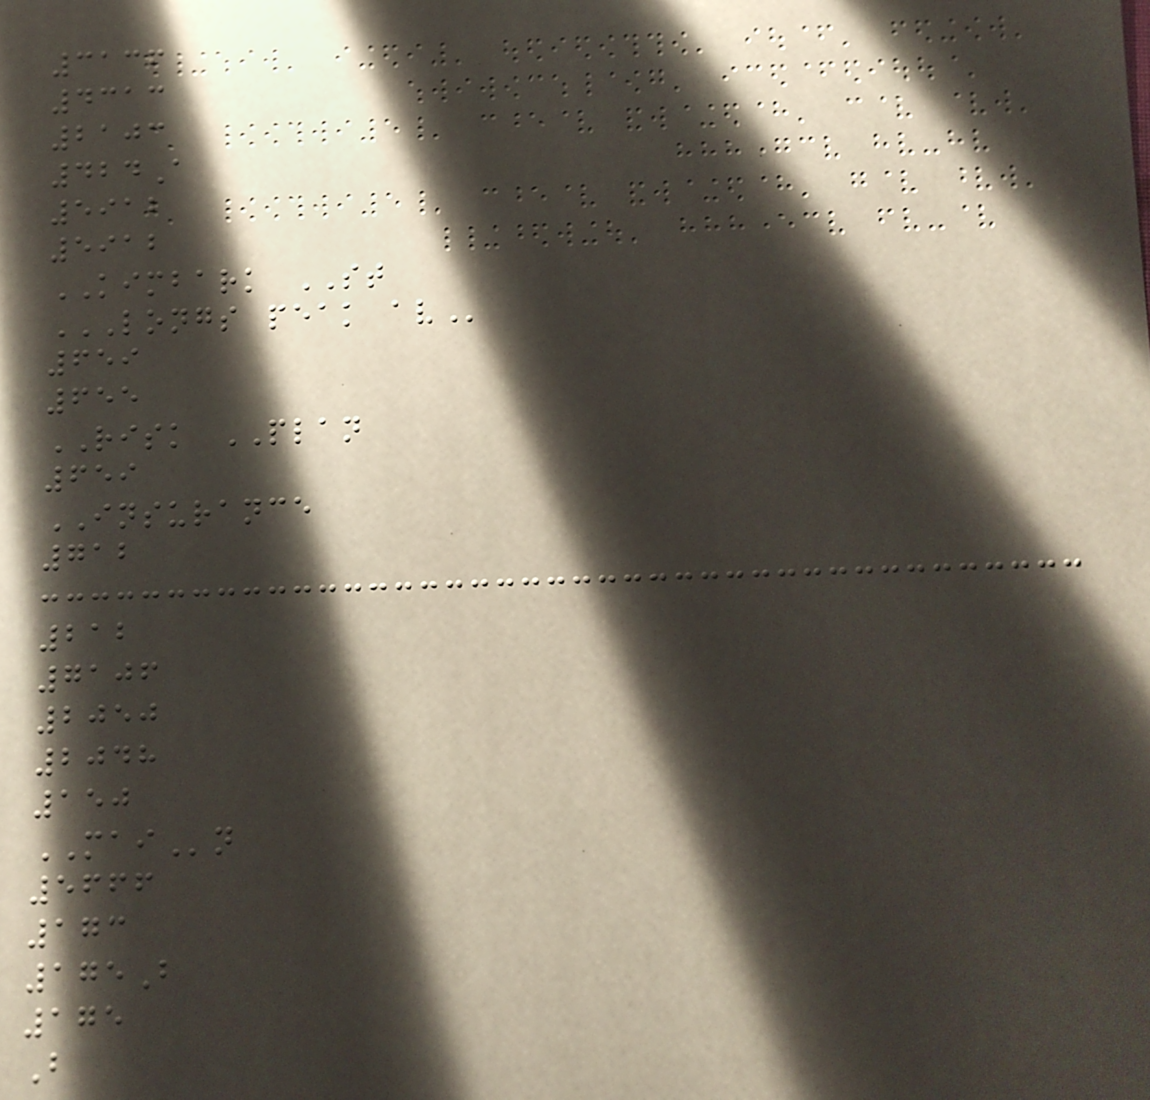3136
4313
2103
424A
5912
5912
KIMBARK ST
LONGS PEAK AV
659
655
RISK PLAN
659
INSURANCE
712
212
7106
2050
2048
150
MAIn
5666
173
175B
175
B
